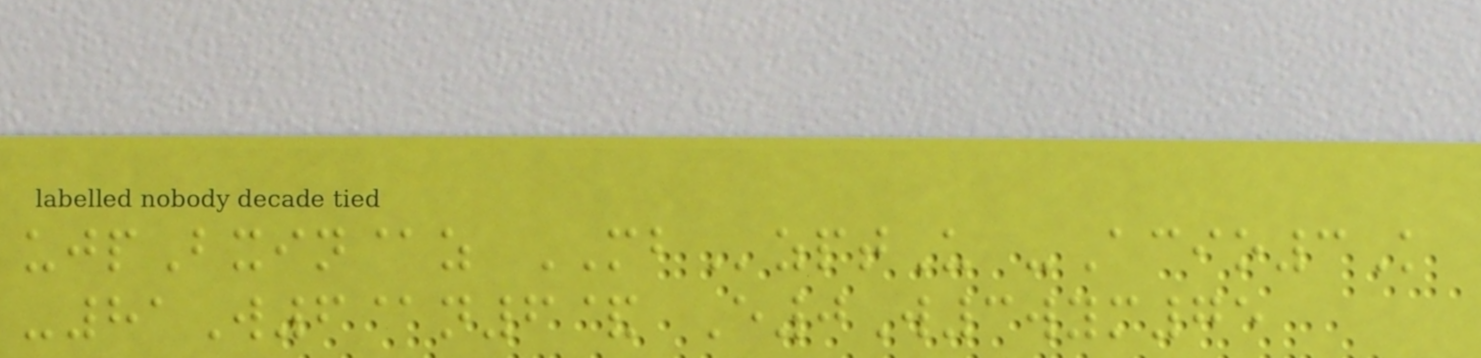ujpBxin@z MBzptU -Acio3K
-81W6@n6& E0W3wym75
